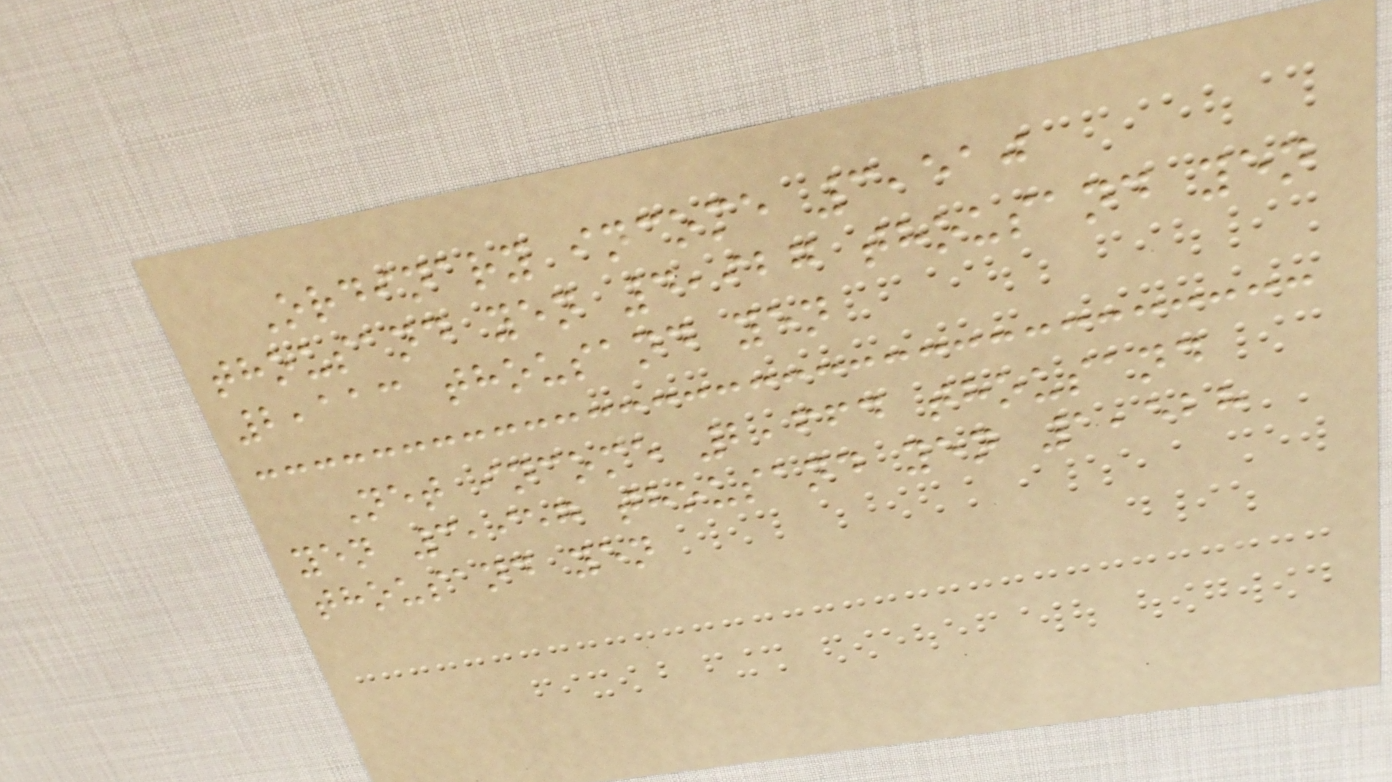Ordinary income 3,510
thousand yen 4,927 thousand yen
2,113 thousand yen
Net income 2,664 thousand
yen 3,957 thousand yen 1,528
thousand yen
